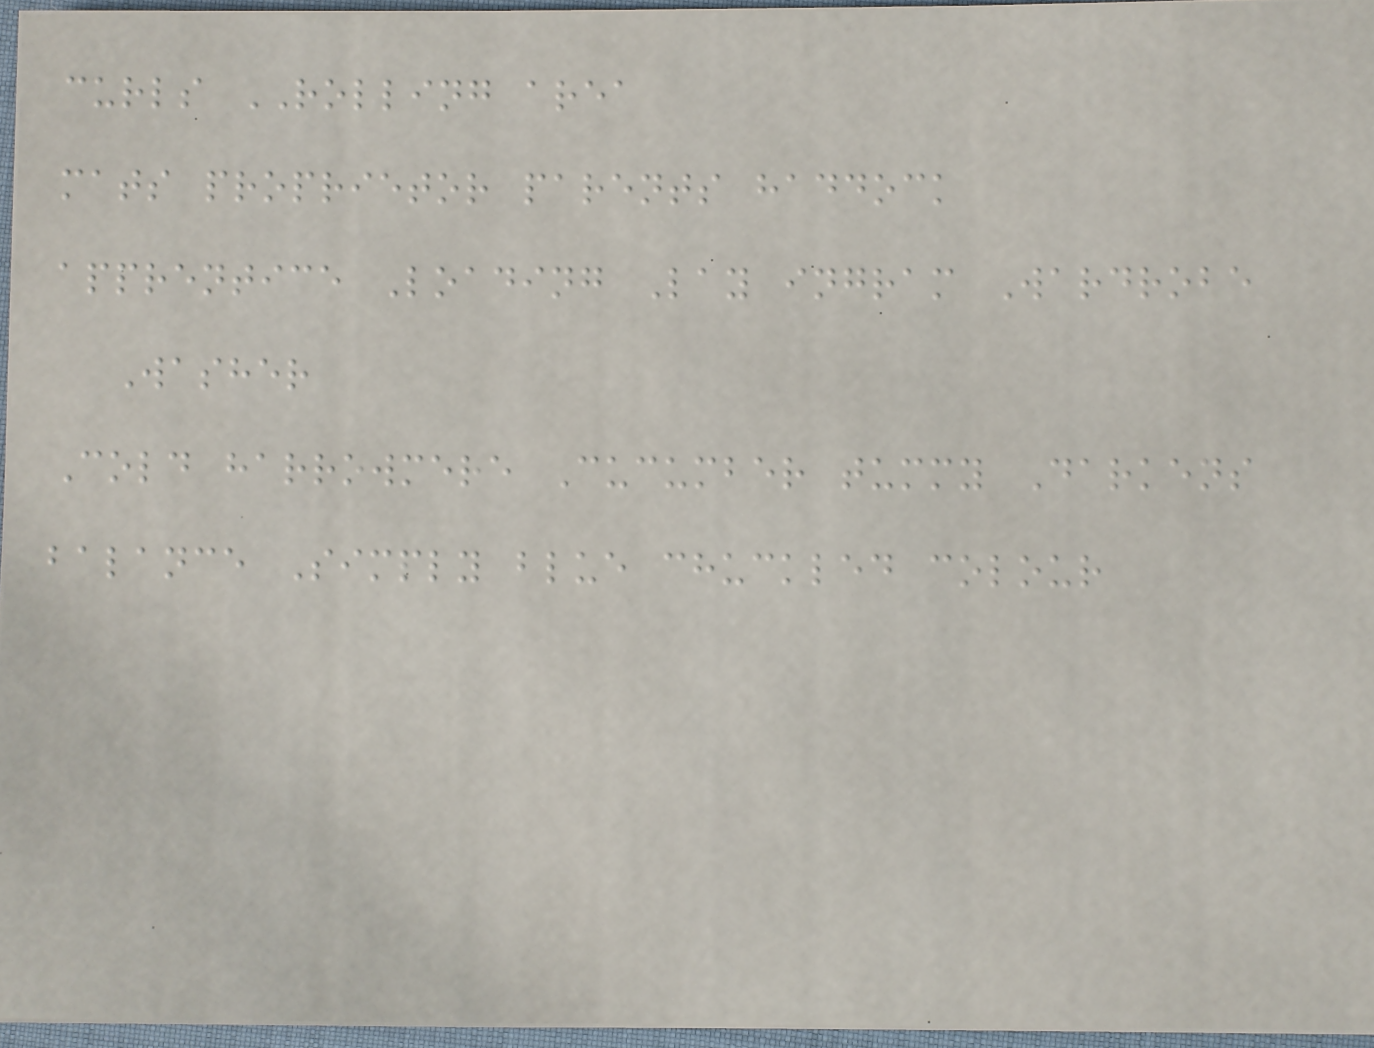curls ROLLING area
mats proprietor parents haddock
apprentice Loading Lay ingram Wardrobe
Washer
Cold harrowmere Cucumber tummy Darkens
balance Simply blue chuckled colour
